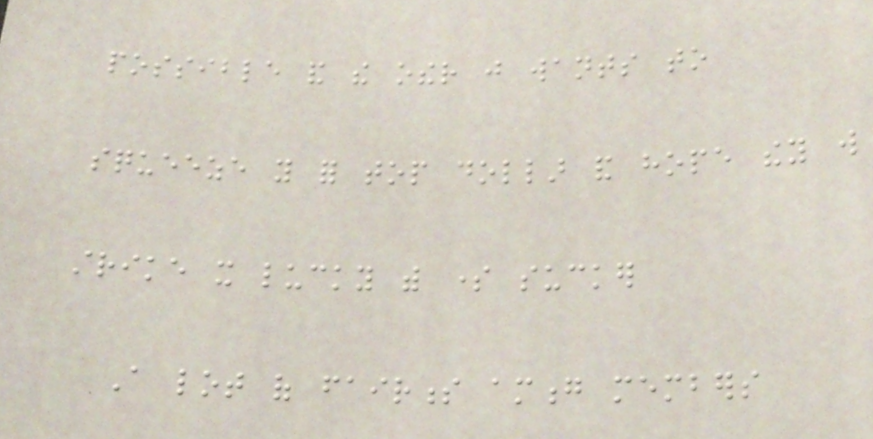possible and the other just wants to
squeeze you for top dollar and hope they will
strike it lucky with some sucker
A lot of fairness among members
